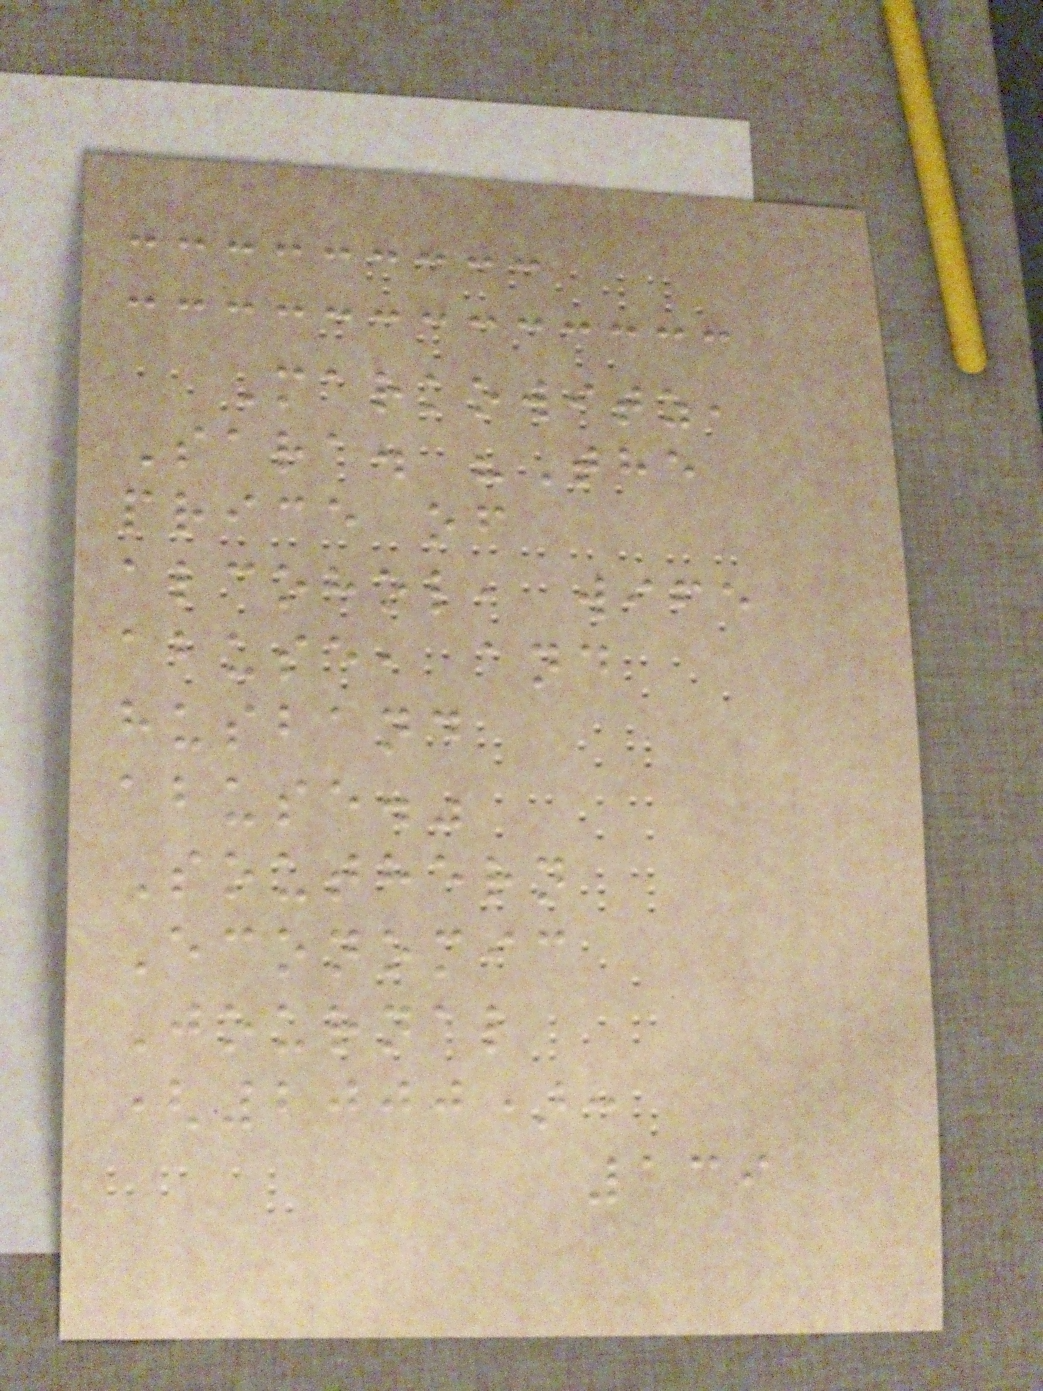Markowitz,
Sara. "The
price of
alcohol, wife
abuse, and
husband
abuse."
Southern
Economic
Journal
(2000):
139
